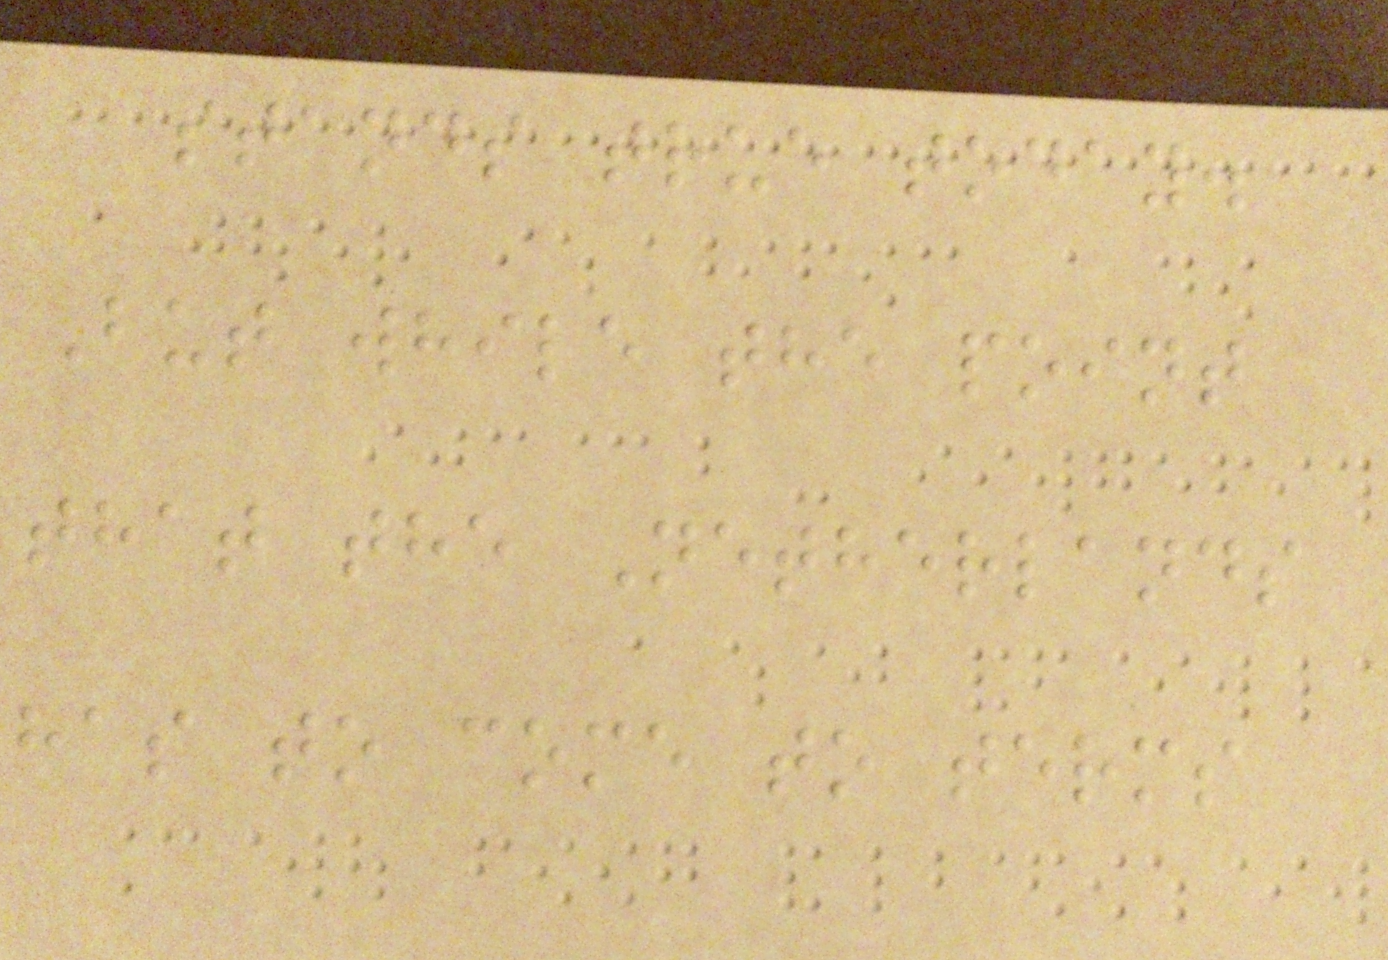stands true today.
But while the point
that the Netherlands
has to come to terms
